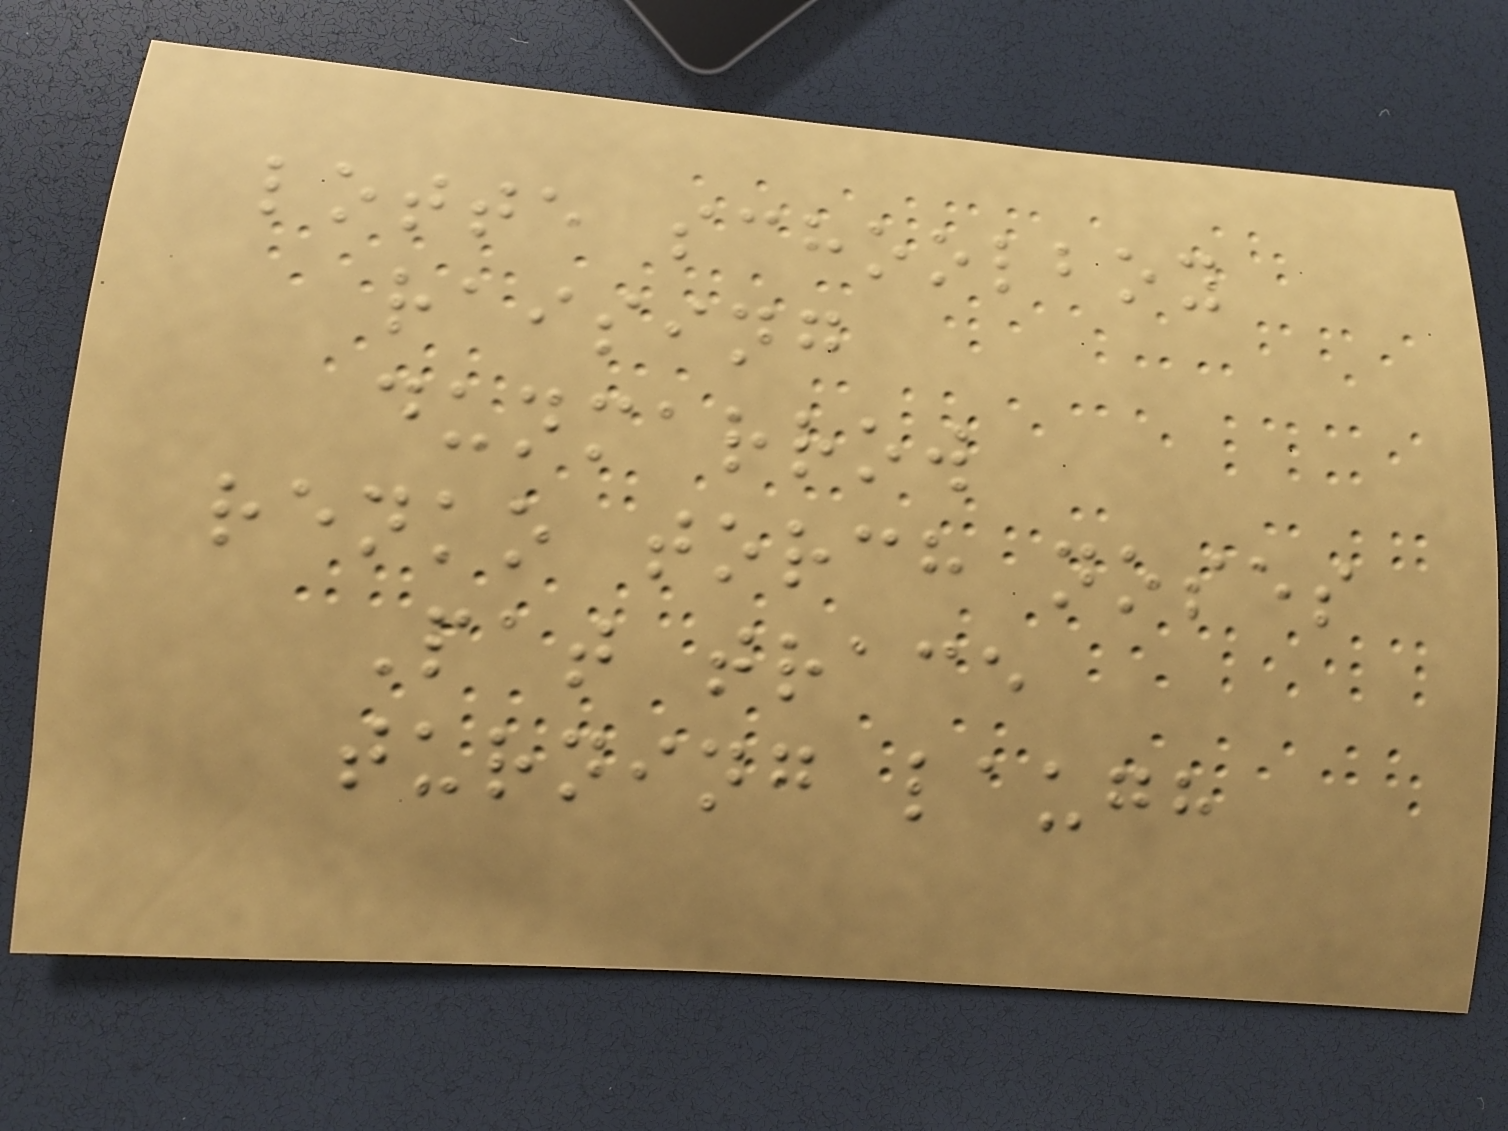lotte schoolboy
raising
dunmarrow
renko torch noses
Pat trace
turning laugh
